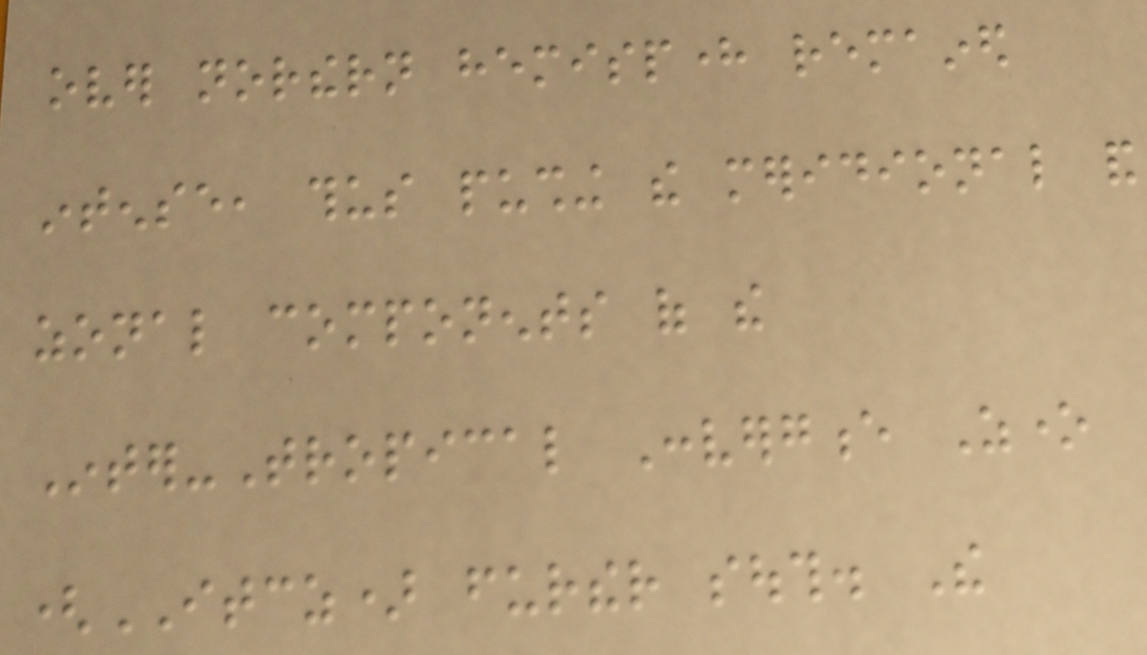over northern hemisphere remained
intense, thus pushing the meridional and
zonal components of the
Inter-Tropical Convergence Zone
(ITCZ) further south. The
